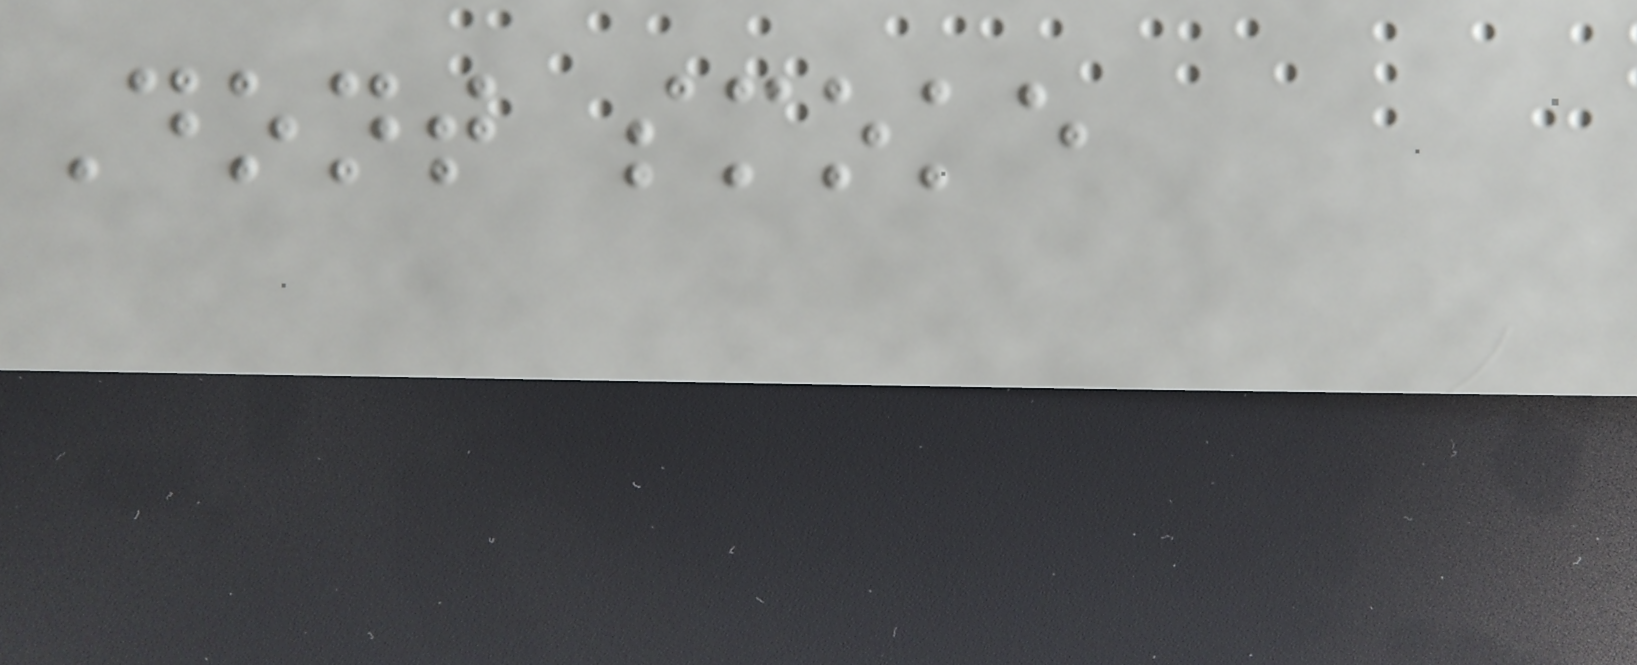Dont smoke
